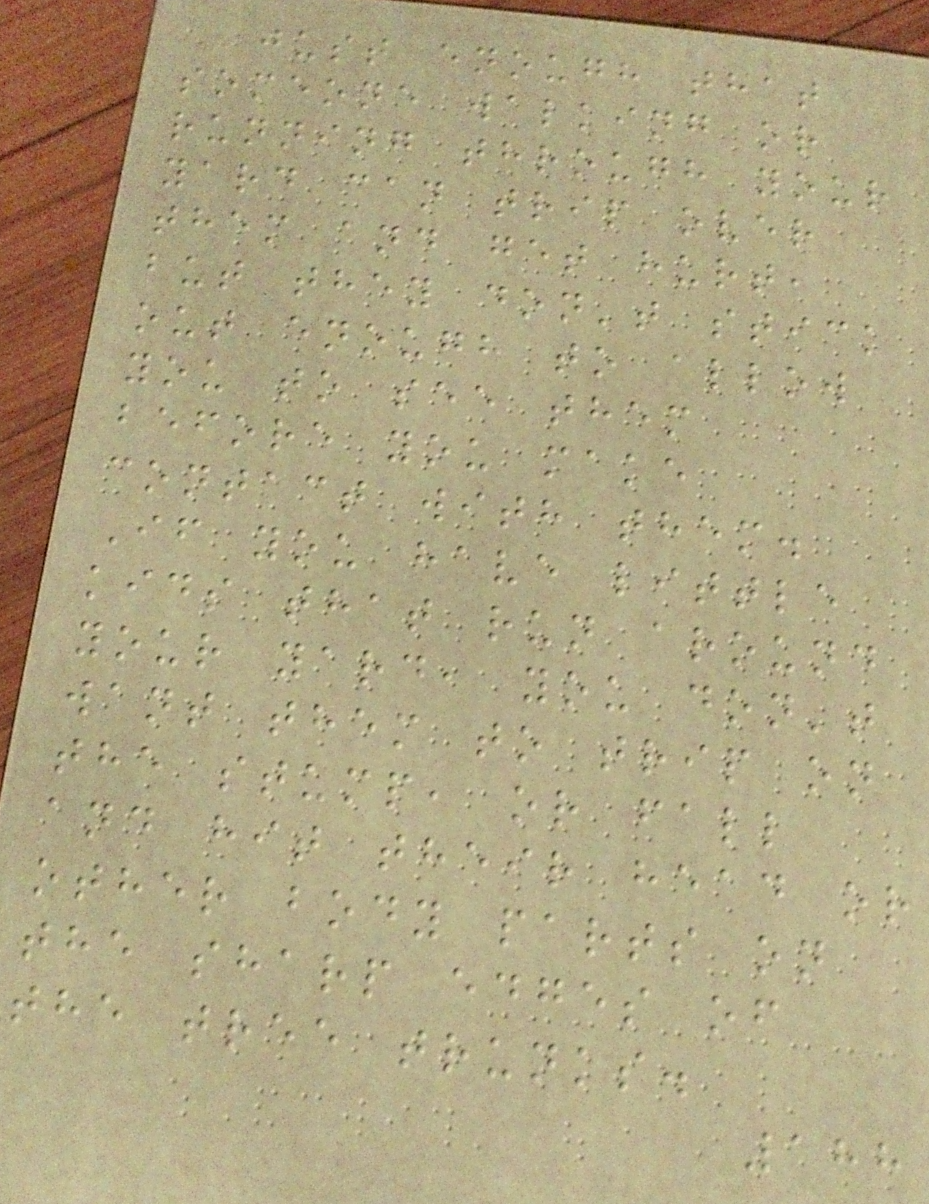just enough that
someone walking or
running through your
yard can trip over
them and get hurt,
but they don't stick
out enough to allow
you to see them
before you make
contact with them.
If you have little
kids that run around
your yard, you don't
want them to trip on
the stump, or fall
and hit their head or
other body parts on
the sharp edges of
the tree trunks.
188
